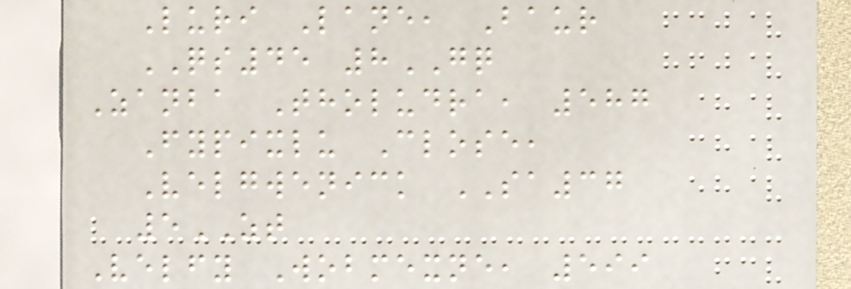Luri Lane, Baur
QS45 8GQ
Zanba Tholudra, 587
Fypixlu Close,
Velgwenick SA37
5ZT
Velfy Wobmexne, 599
